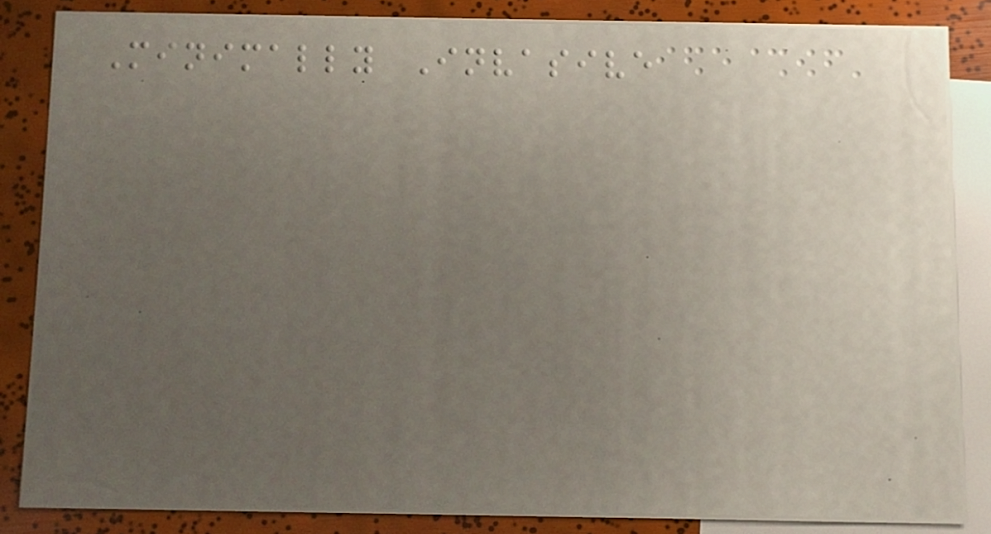Minimally Invasive
